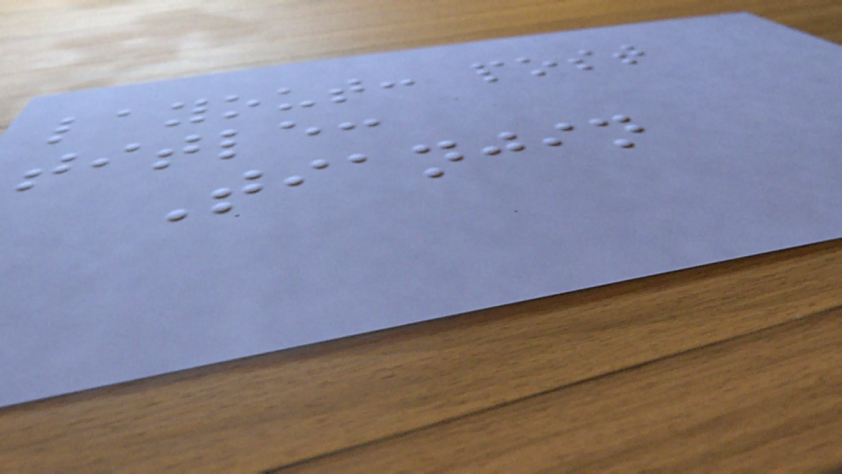layout: post
title:
Tianjin
